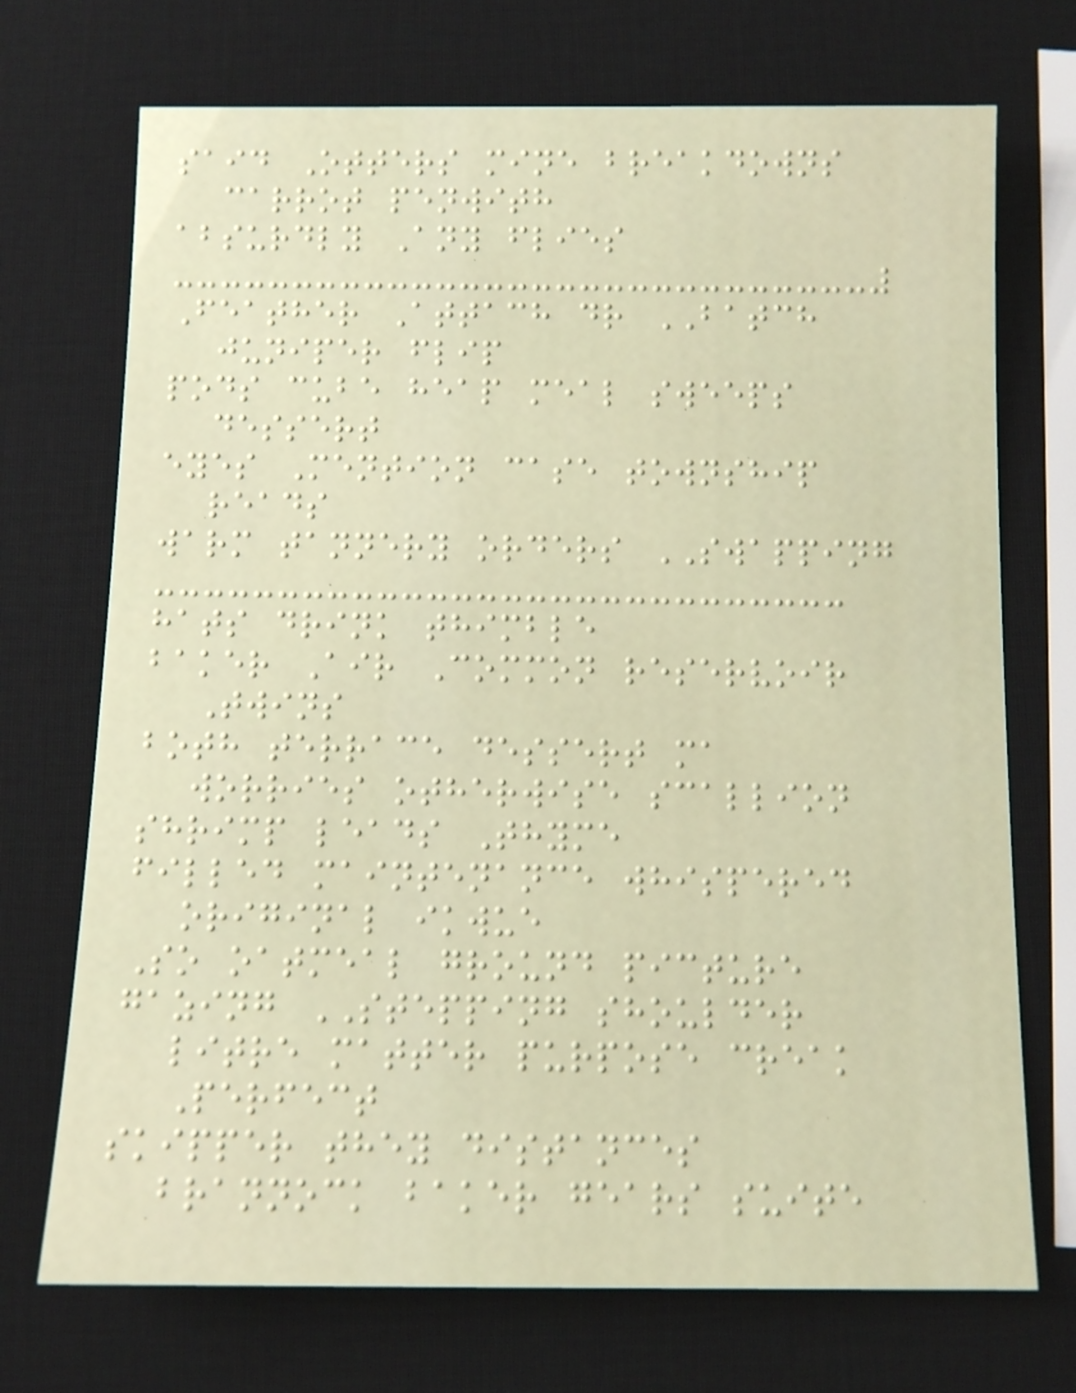said Otters mine breakdowns
carrot penwith
absurdly Any flies
Feather Attach dr BATCH
juniper flip
pods cube heap meal sweeps
dessert
eyes Mention case township
reads
warm tannery orders SWAPPING
hats drink thimble
baker Air Common reservoir
Twins
both terrace dessert ma
worries otherwise scallion
shrimp leads Thyme
filled maintenance whispered
original ikwue
So oatmeal ground picture
gazing STEPPING shoulder
litre matter purpose creak
Perfect
skipper they distances
brannock baker gears suite
